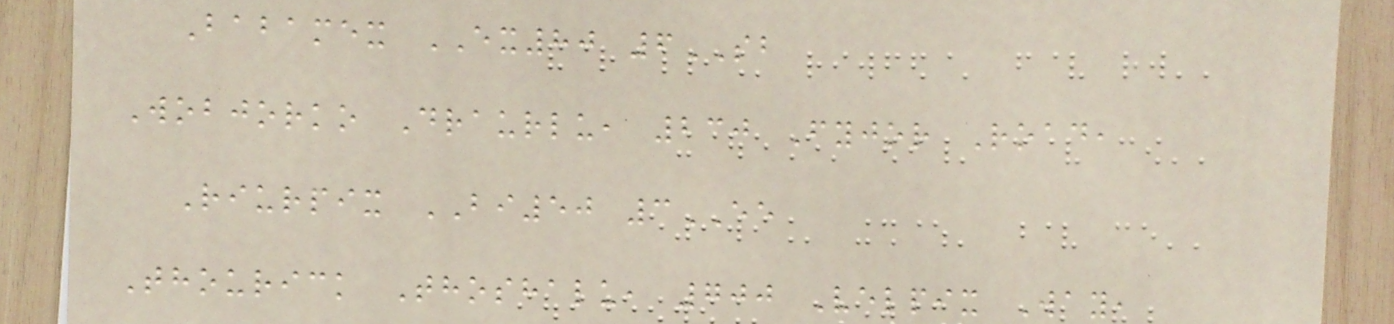Babamex EX80 6SB
Wobjorko Draurlu, 230 Fyjor Road,
Riurpix BI50 3EE
Thourick Thoshalu, 700 Velpix Way,
